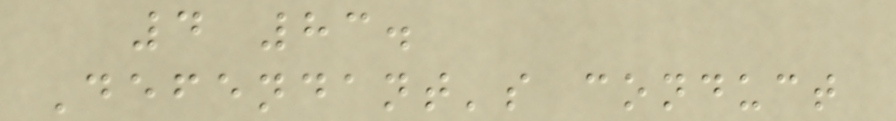4 83.
Defendant's conduct
